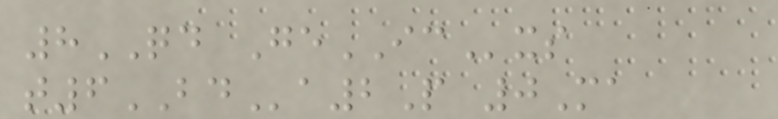8QD GeICxs
t6BDa2P 0Ma
